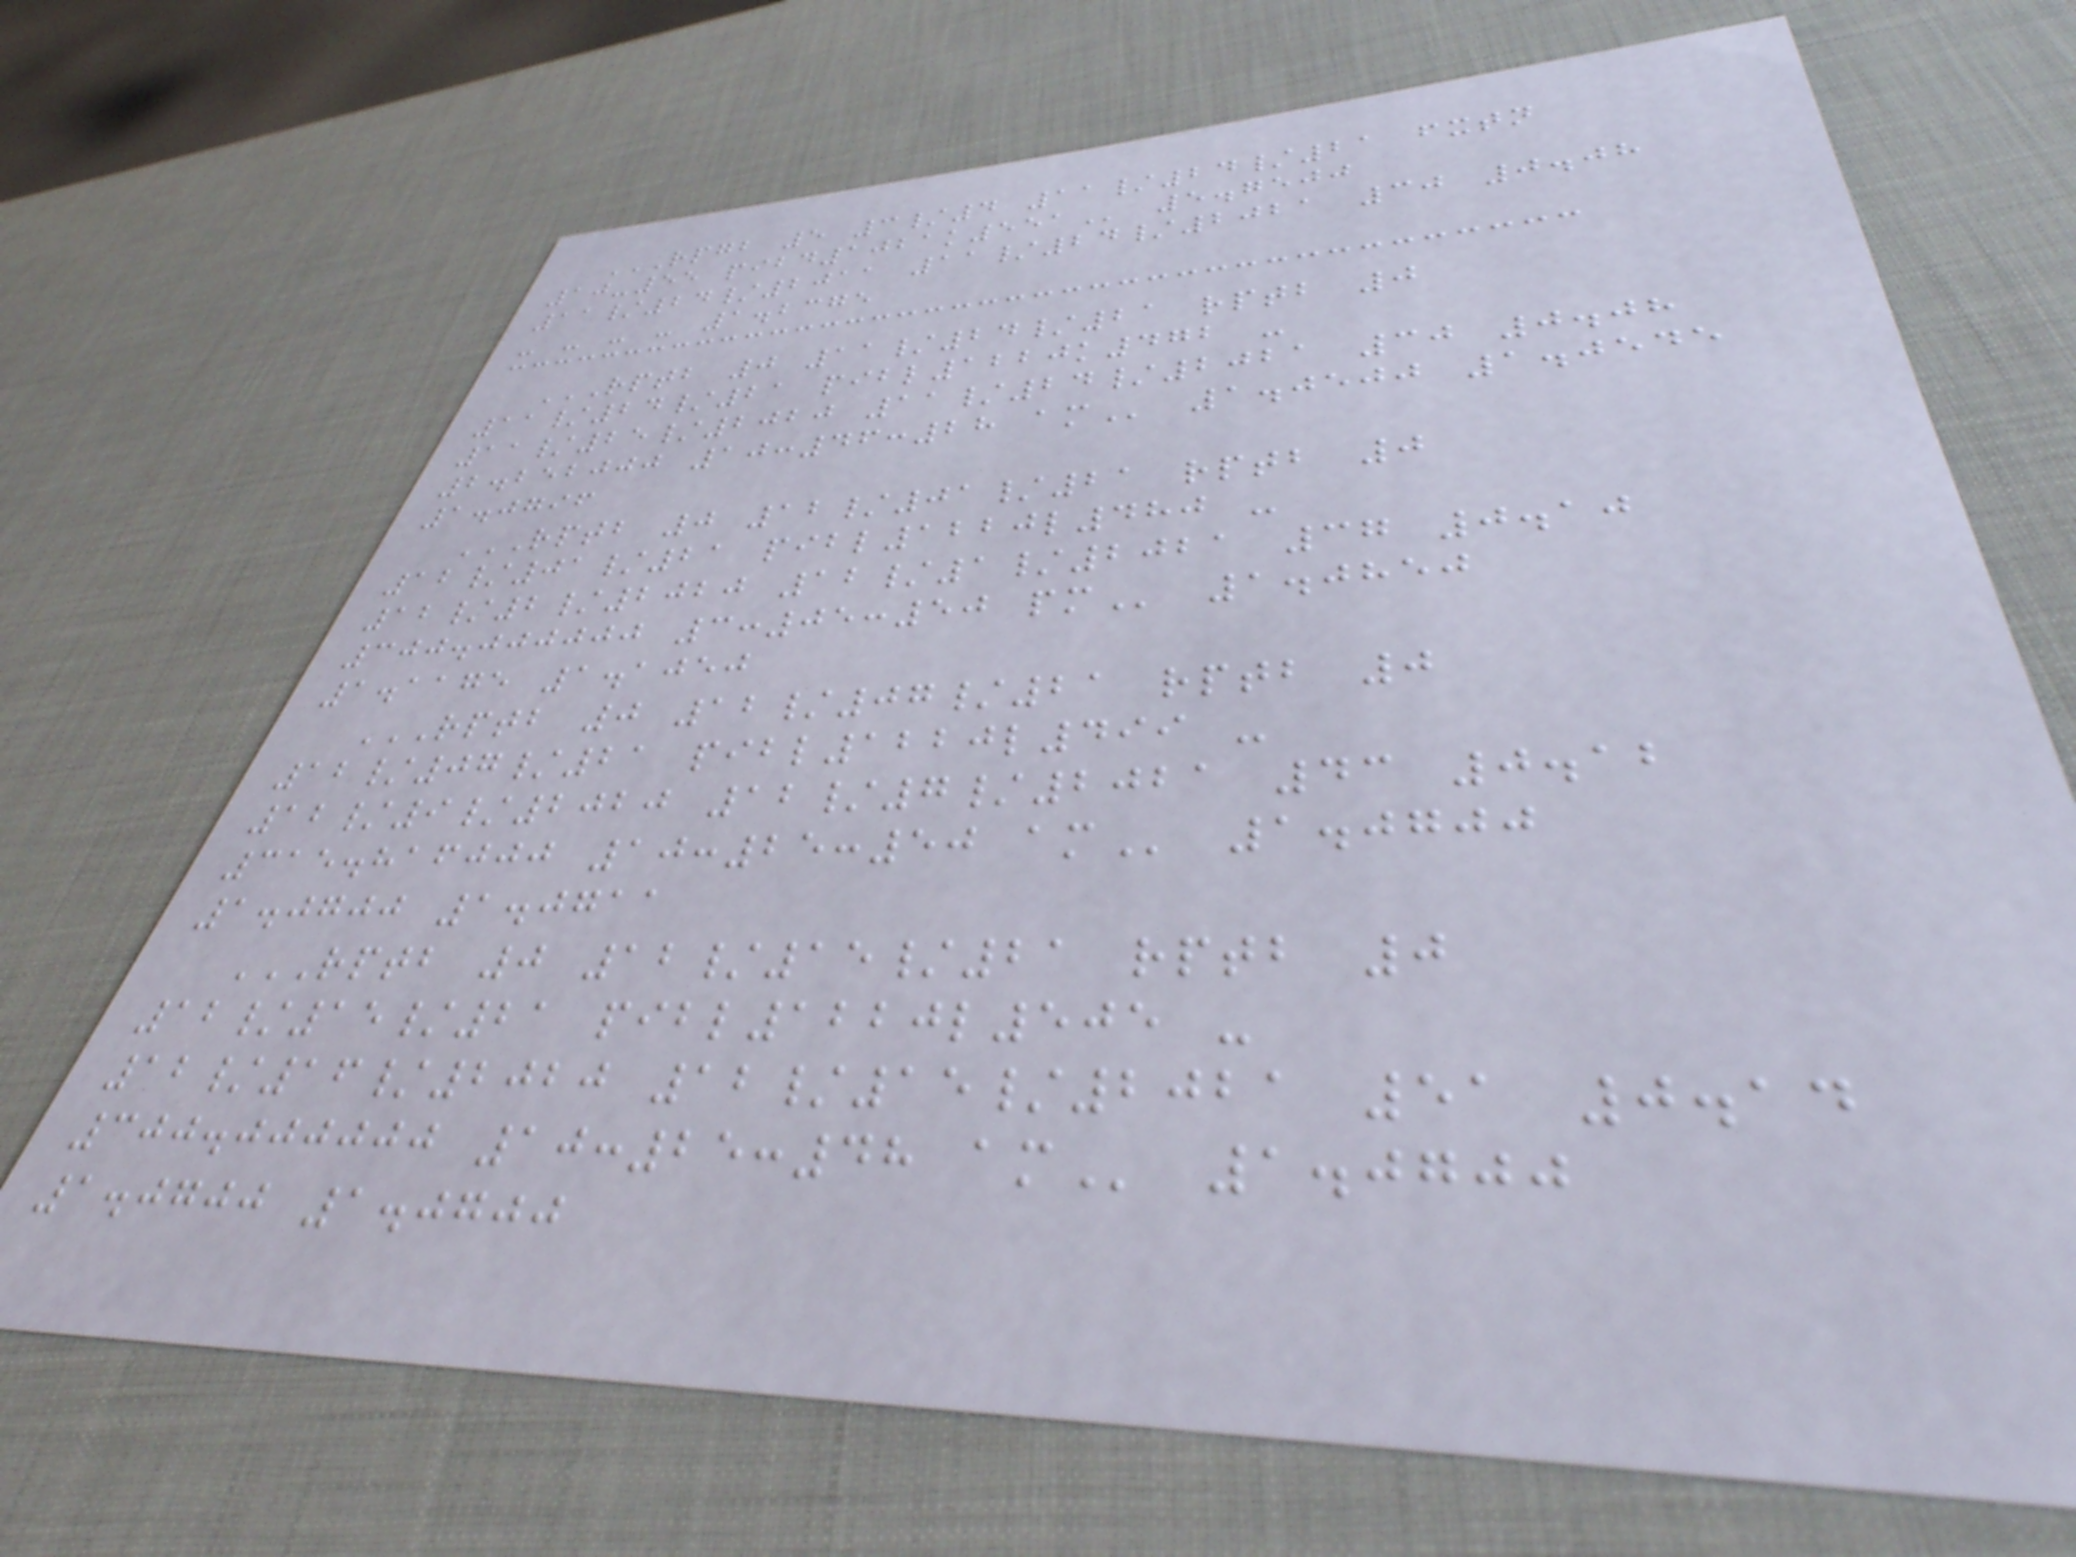RPGB 5 3/4 11/24/21 FXTN
10-55 PIBD1021K551 5.7500
11/24/2011 11/24/2021 30 0.08
- - - - 1.2375
RPTB 0 11/24/21 RPTB 0
11/24/21 PIBL1220K472 -
11/25/2020 11/24/2021 30 0.08
2.252000 10:46:28 AM 1.0500 1.0545
1.0796
RPTB 0 12/01/21 RPTB 0
12/01/21 PIBL1220L480 -
12/2/2020 12/1/2021 37 0.10
300.000000 3:05:50 PM 1.0850
1.1175 1.1050
RPTB 0 12/07/21 RPTB 0
12/07/21 PIBL1220L499 -
12/9/2020 12/7/2021 43 0.12
315.816000 10:25:50 AM 1.0700
1.0700 1.0711
RPTB 0 12/15/21 RPTB 0
12/15/21 PIBL1220L505 -
12/16/2020 12/15/2021 51 0.14
300.000000 10:25:48 AM 1.0700
1.0700 1.0700
